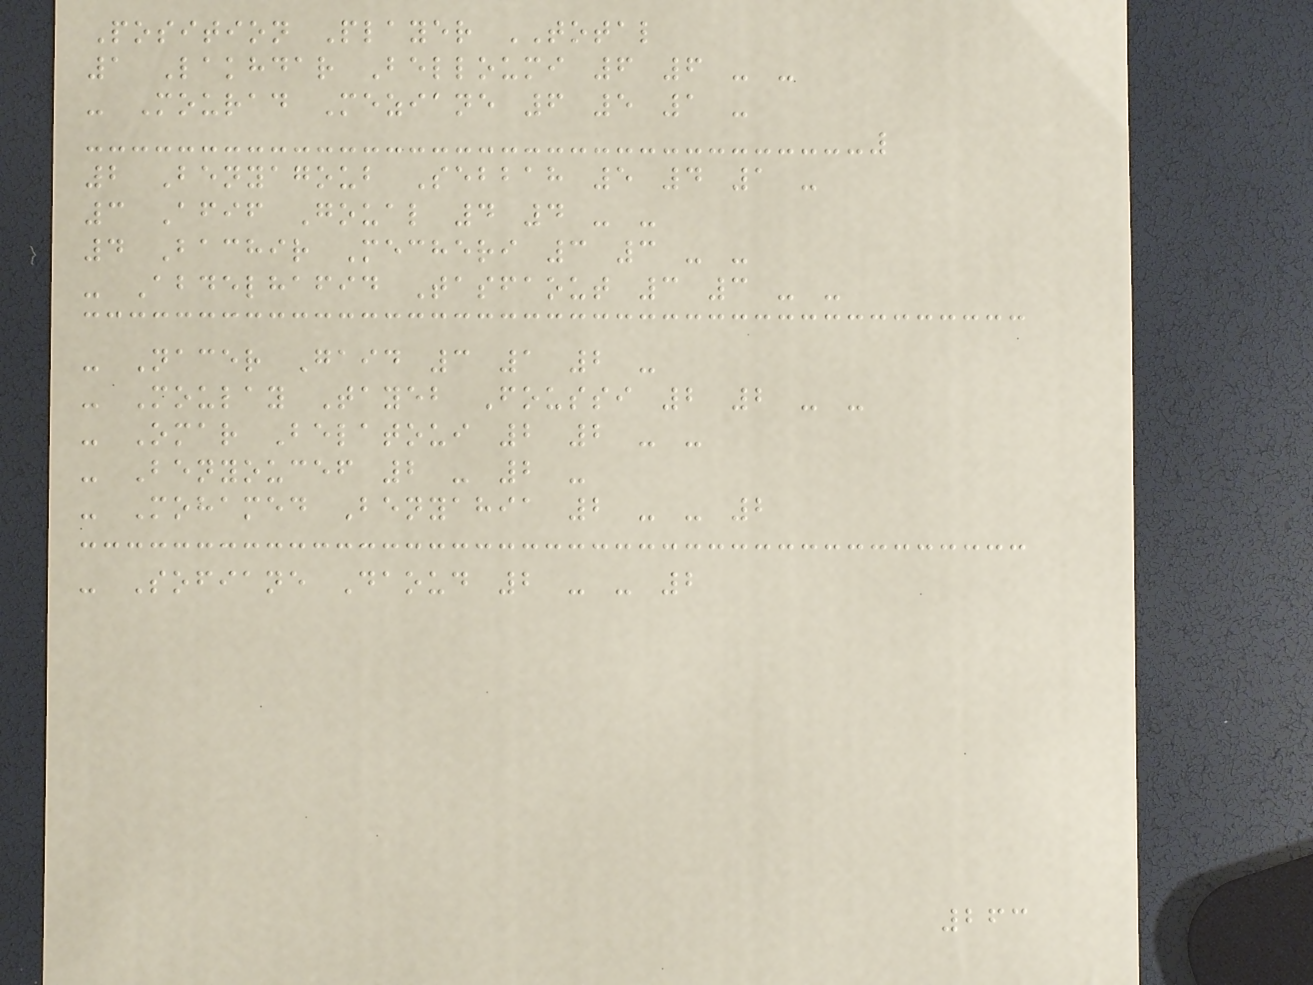Position Player TOTAL
1 Lakhdar Belloumi 6 6 - -
- Mourad Meziane 6 5 1 -
2 Benyagoub Sebbah 5 4 1 -
3 Afif Goual 4 4 - -
4 Bachir Mecheri 3 3 - -
- Abdelhafid Tasfaout 3 3 - -
- Nacer Gaid 3 1 2 -
- Moulay Tayeb Foussi 2 2 - -
- Omar Belatoui 2 2 - -
- Benyoucef 2 - 2 -
- Mohamed Benyahia 2 - - 2
- Sofiane Daoud 2 - - 2
263
